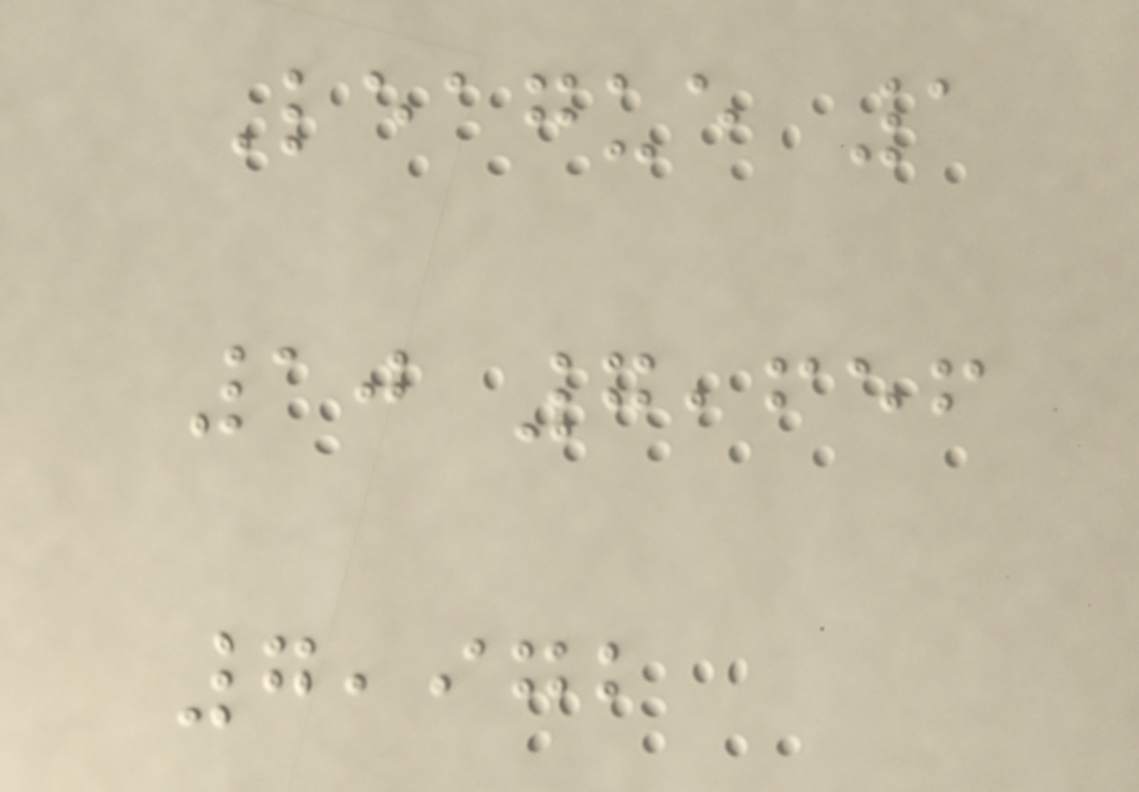League 1
10 7,656
7,972
